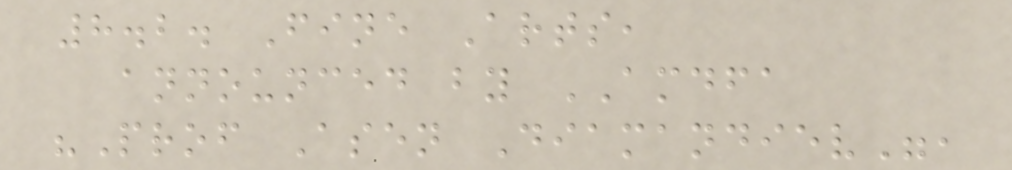8.2. Fine Arts,
announced by AMDFA
"Prof Asen Diamandiev",
